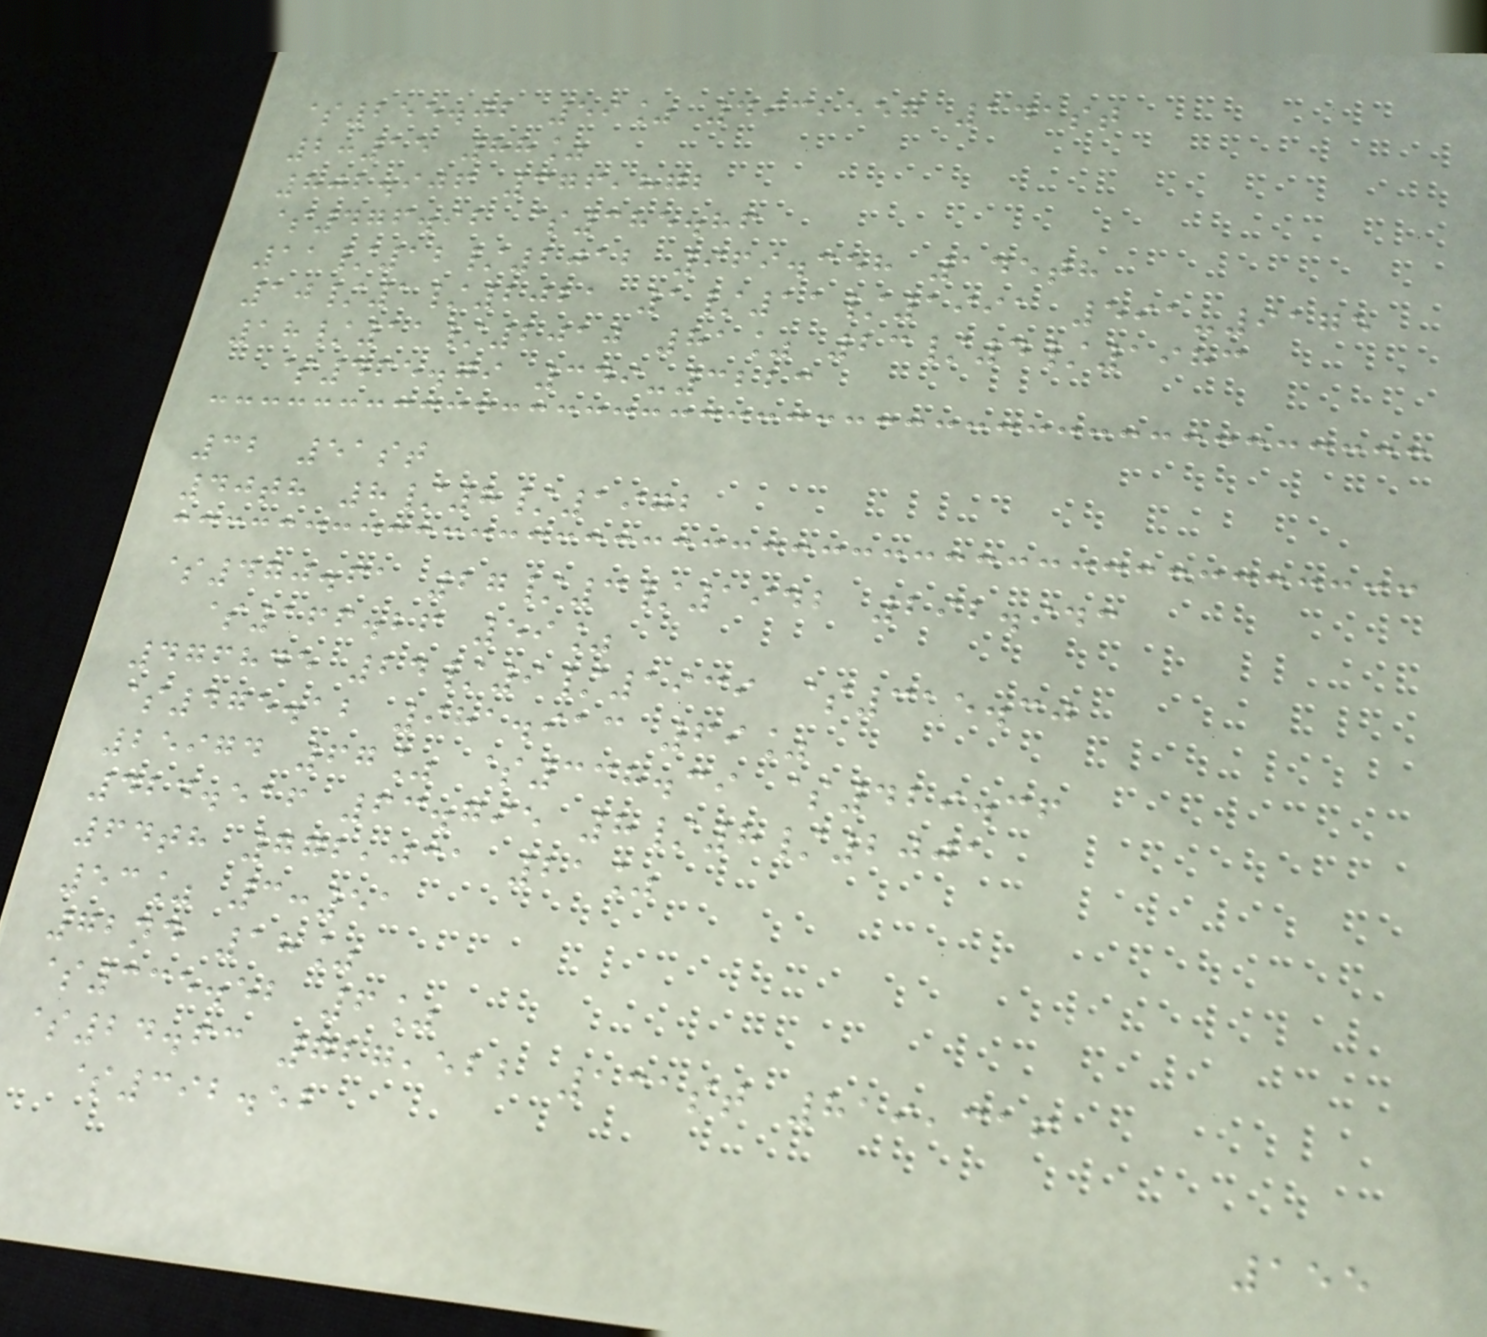$255.02 59% 493,557 141st
2:15 88%
802.906 376,872
$476.92 $385.86
11/12/2012 969.358 145th
10/1/2021 1/11/1991 591-9175
18/11/2010 81% 23/4/1983
$465.79 349-3223
32 51st
40th 8/8/1972
$470.61 27/3/1942 292.943
$166.26 59%
476845 24/9/1939 $315.30
$475.12 981.913 69%
25974 67% $338.39 $429.36
424.516 63.795 8/8/2001
64th 772,031 21%
53% 3:51
72nd 18%
$335.52 6%
$24.63 727,522 131st 819,316
$392.52
155
